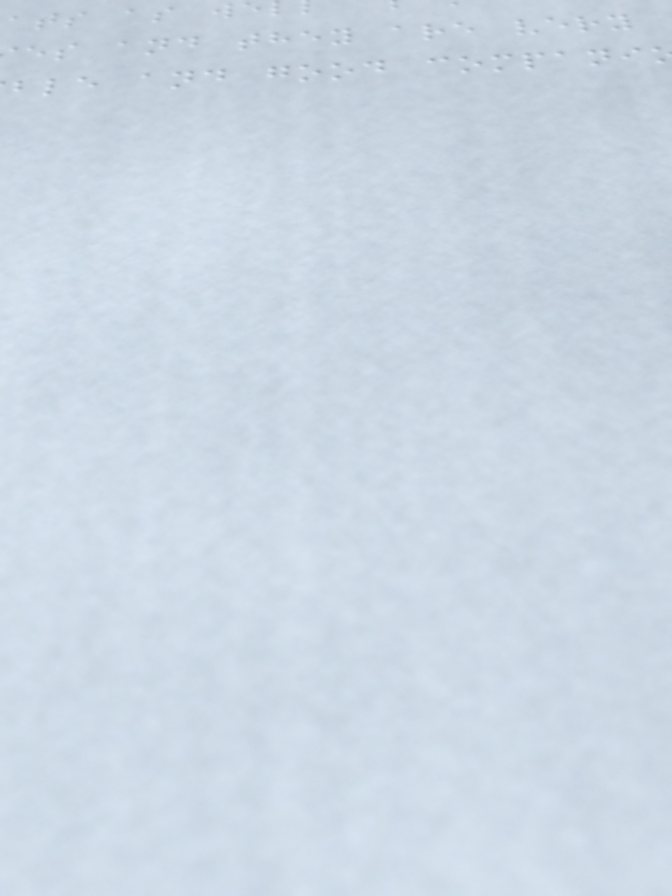ats as w
es and they are very
ble and good compani
